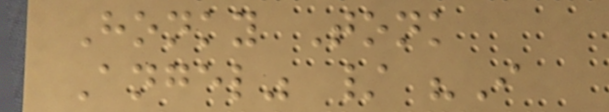Honky Tonk
Angel" / "I
